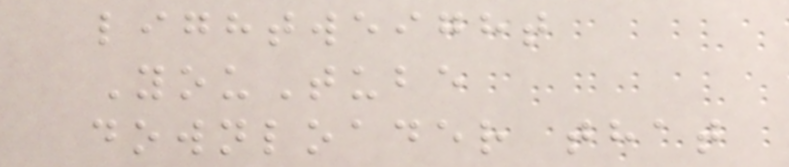lightweight
YouTube
downloader that
